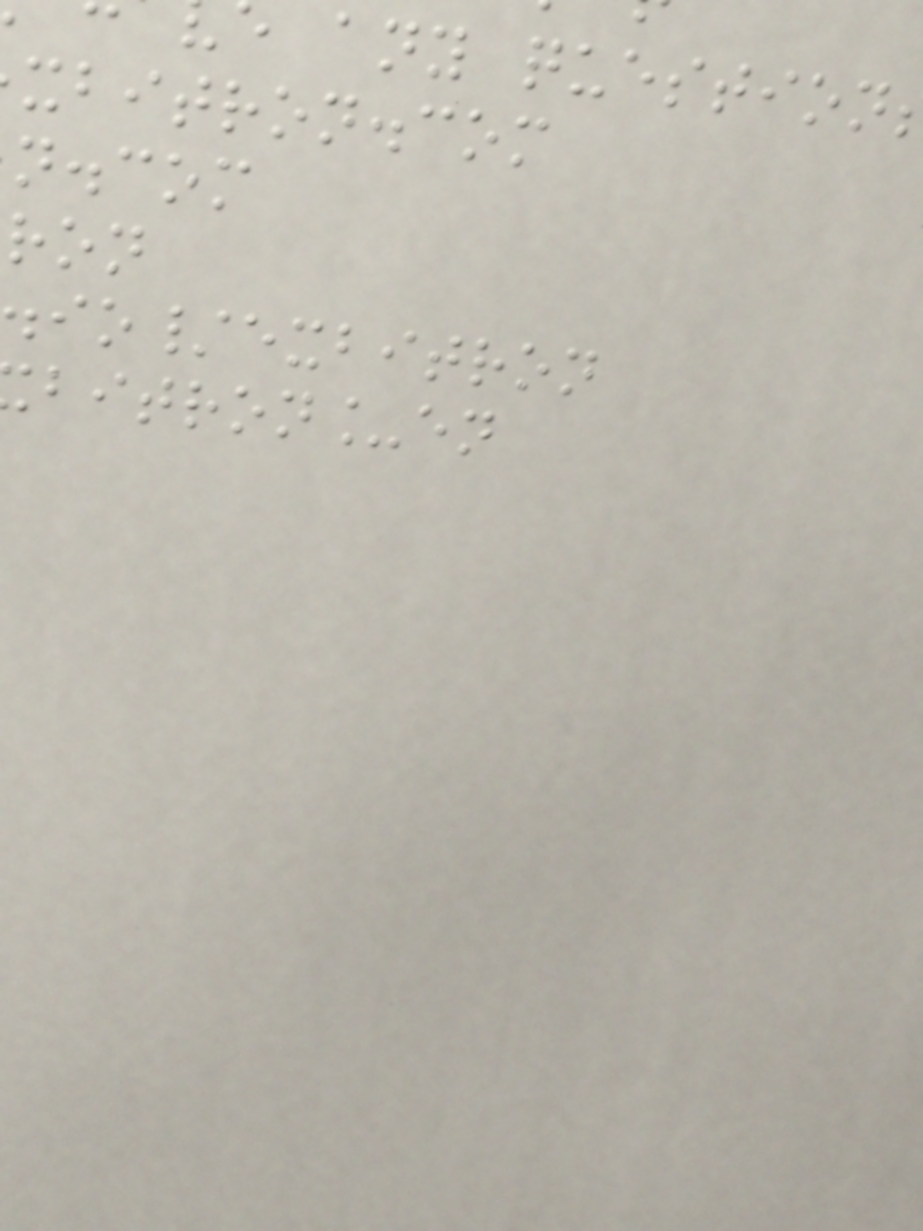any question
xbitron.com
n.com
io/exbitron
bitron_en
